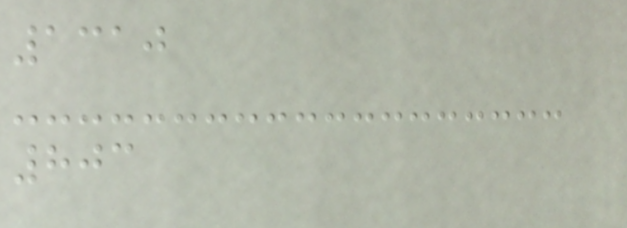1310
803
